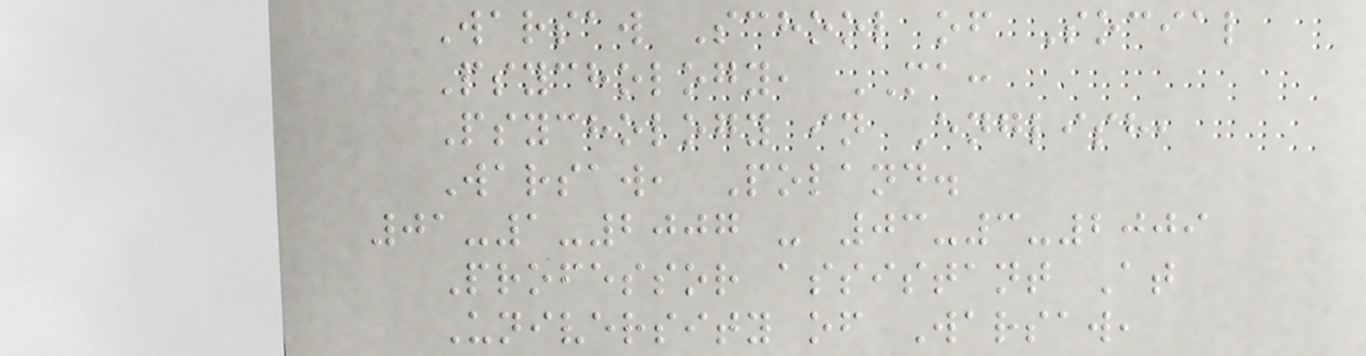Warsaw School of Social
Psychology, MA:
Psychology in English,
Warsaw, Poland.
01-1-2007 - 03-3-2009
Professor assistant At
University of Warsaw,
